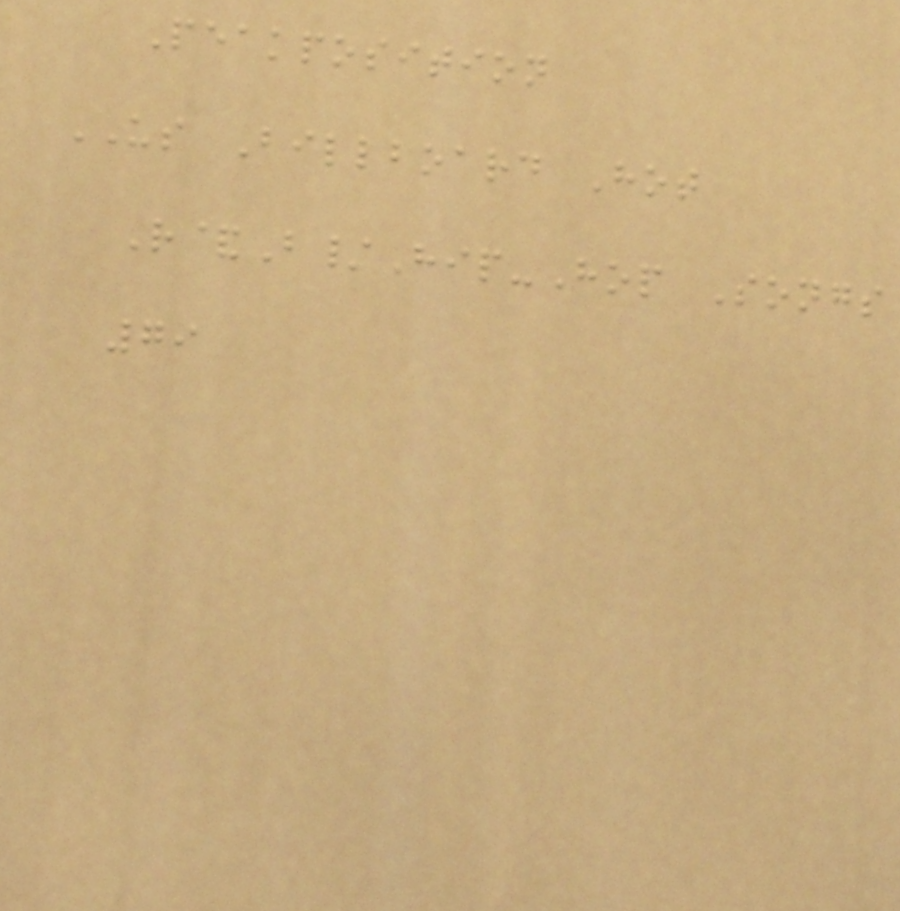Peakposition
US Billboard Hot
R&B/Hip-Hop Songs
79
